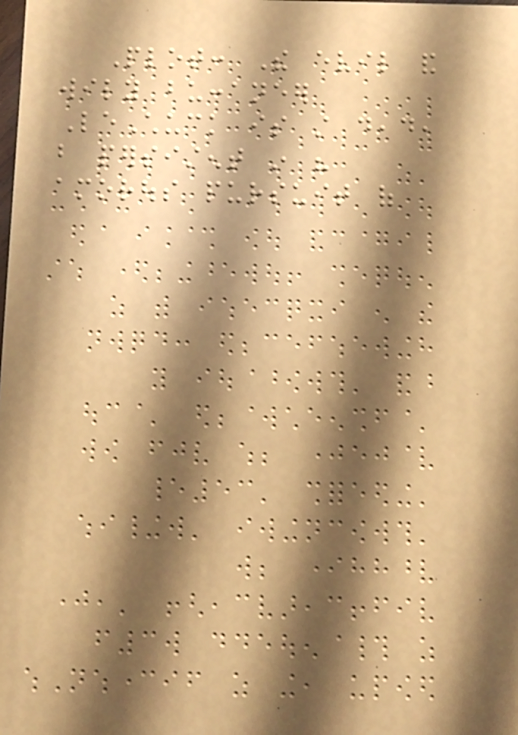Plot: The evil and
wily buccaneer
LeChuck is still dead,
but persistent in his
amorous pursuit of
